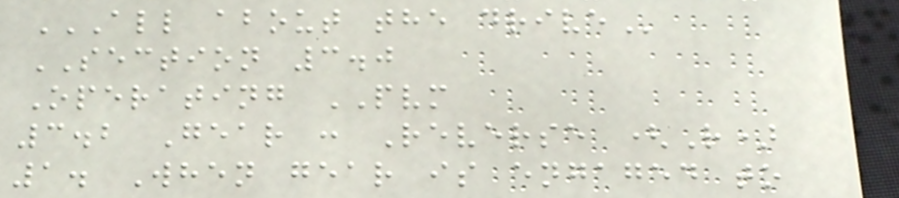ALL ABOUT THE DRIVE
SECTION 3.0
Operating PVM
3.2 Gear : Reverse (R)
1. When gear is engaged to
